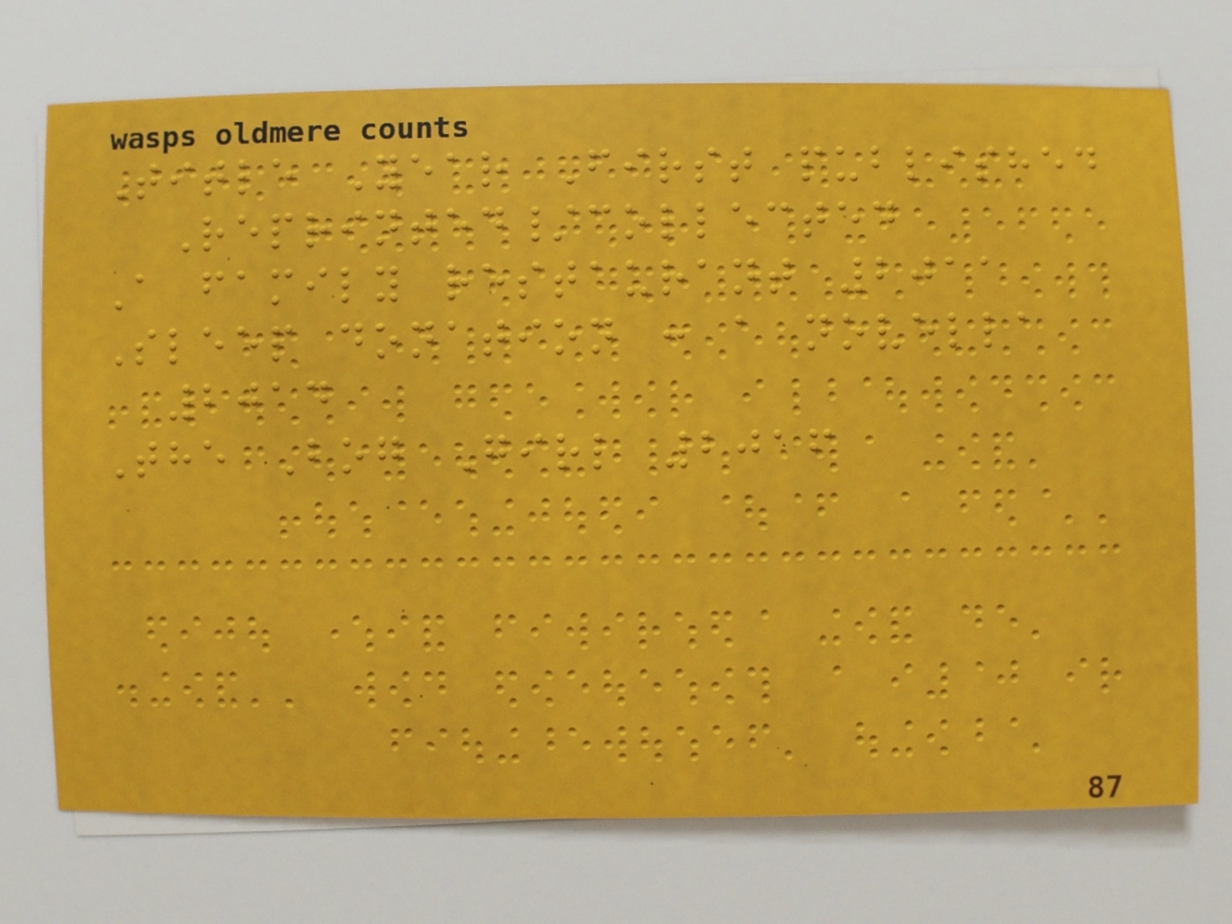Title Year First published
Reprinted/collected
A family restaurant 2011
Sleep donation : a novella
2014
The Bog Girl 2016
